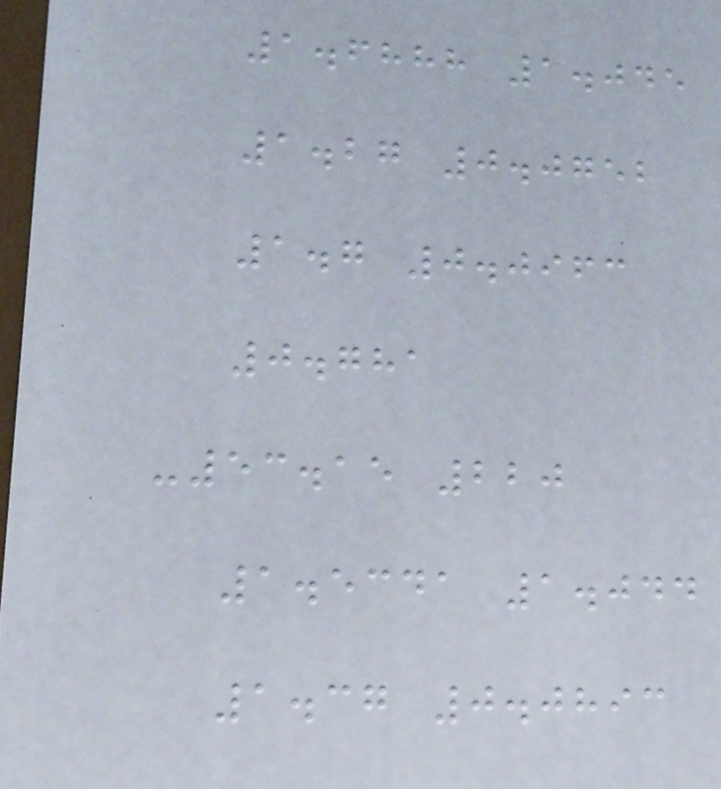1.6888 1.045
1.27 0.0752
1.7 0.0963
0.781
-53.15 220
1.5341 1.044
1.37 0.0893
